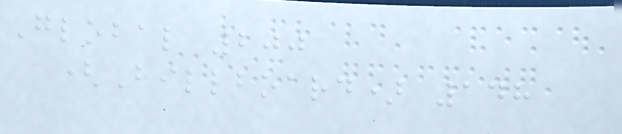Global 200
(Billboard) 148
